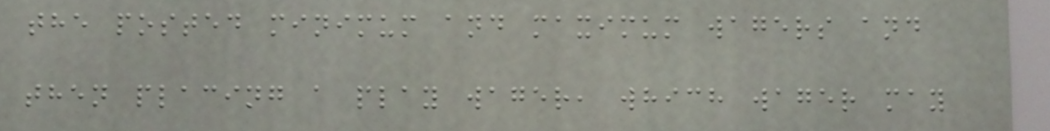the posted minimum and maximum wagers and
then placing a play wager, which wager may
